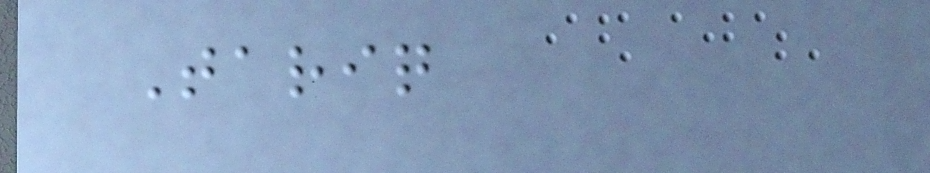Tariq
